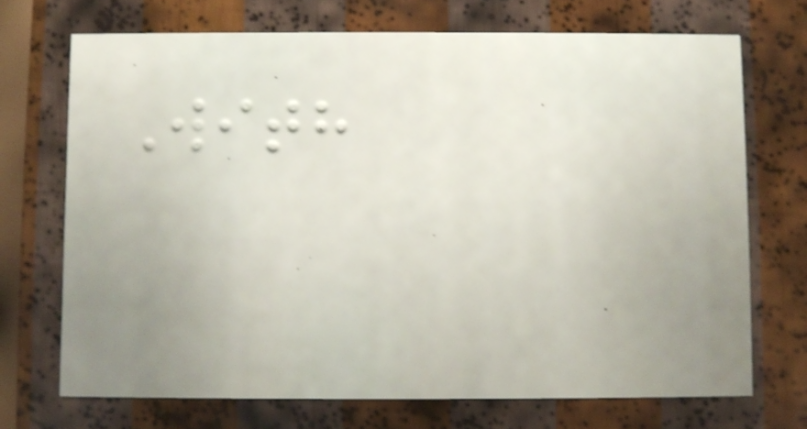With
